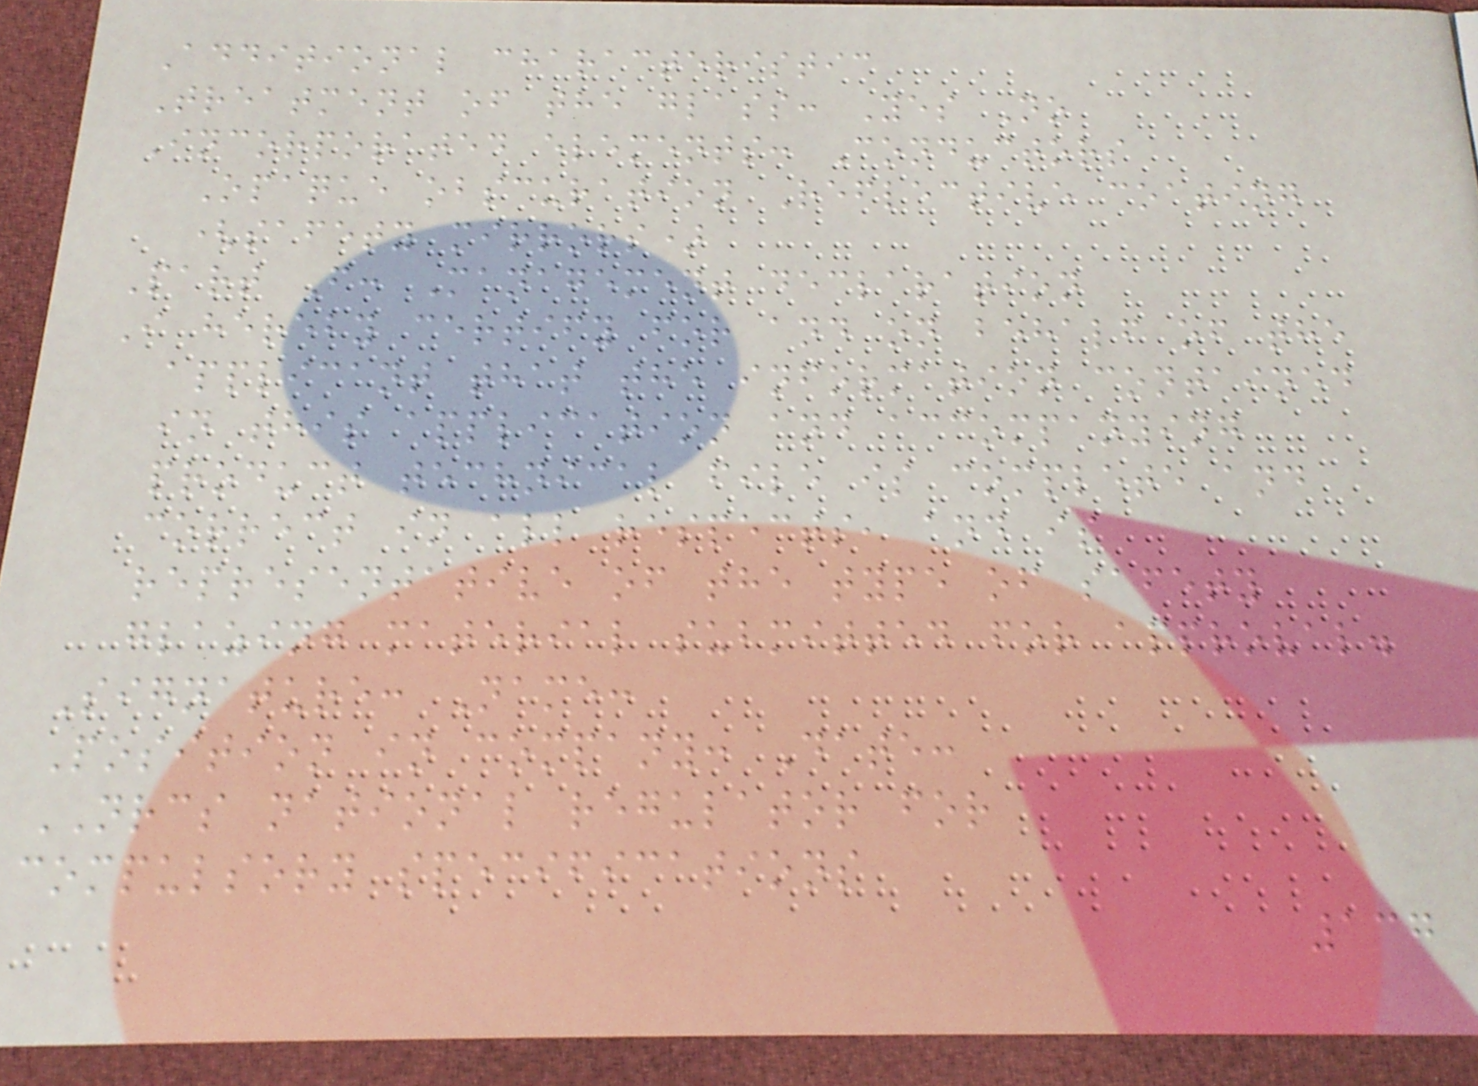Additional characteristic
Treatment of the glass: Yes No
Incorporated elements: Conductors
Opaque obscuration Reflective coating
(safety mirrors)
Part F: Management declaration
I hereby certify for and on behalf of the
applicant that the information contained
in this application and accompanying
product technical file is complete and
correct in all respects, and is
representative of the type of safety
glazing material submitted for approval.
Signature: Name:
Position in company: Date:
NRCS national regulator for
compulsory specifications
137
